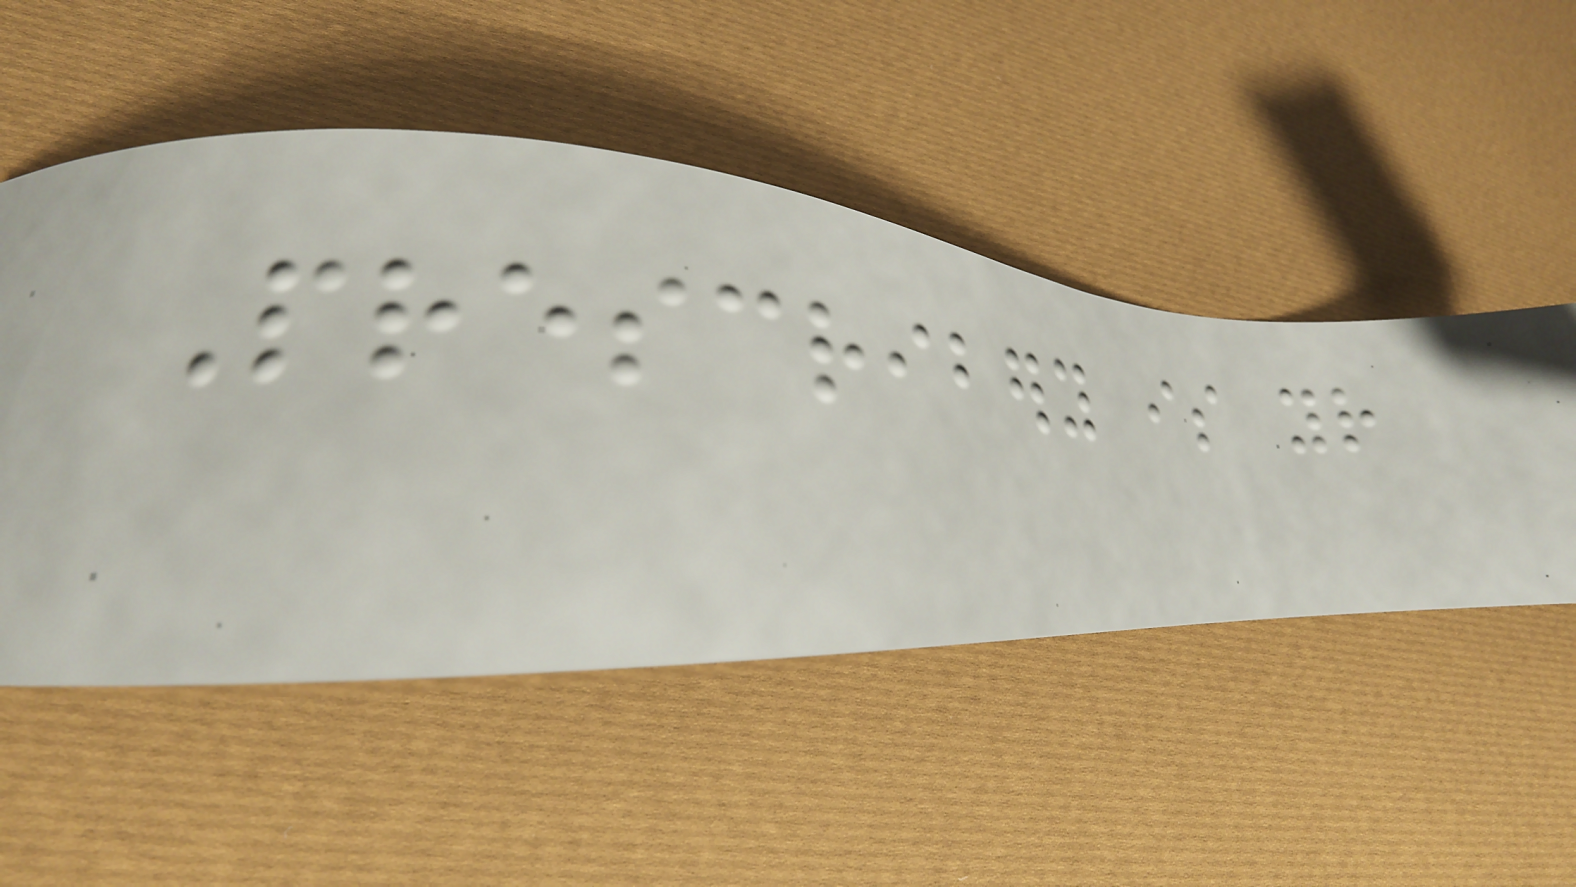Prescribery is your
